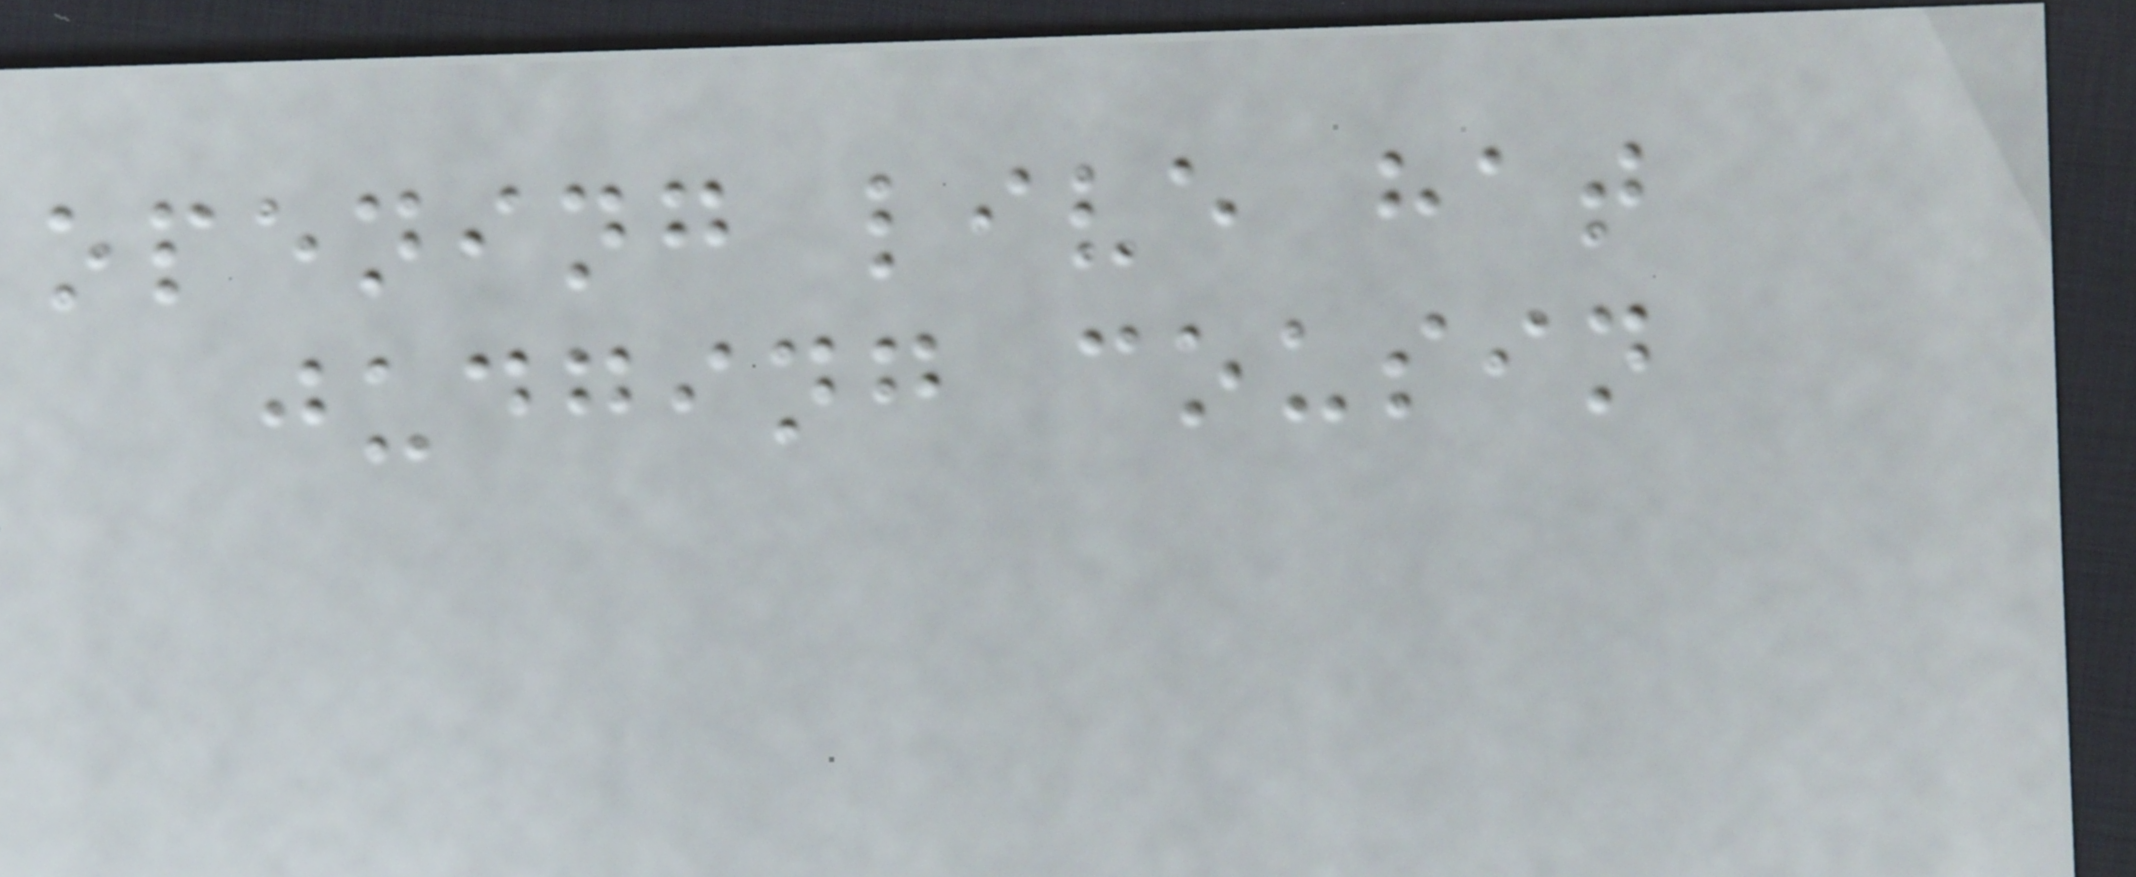opening live hat
judging cousin
